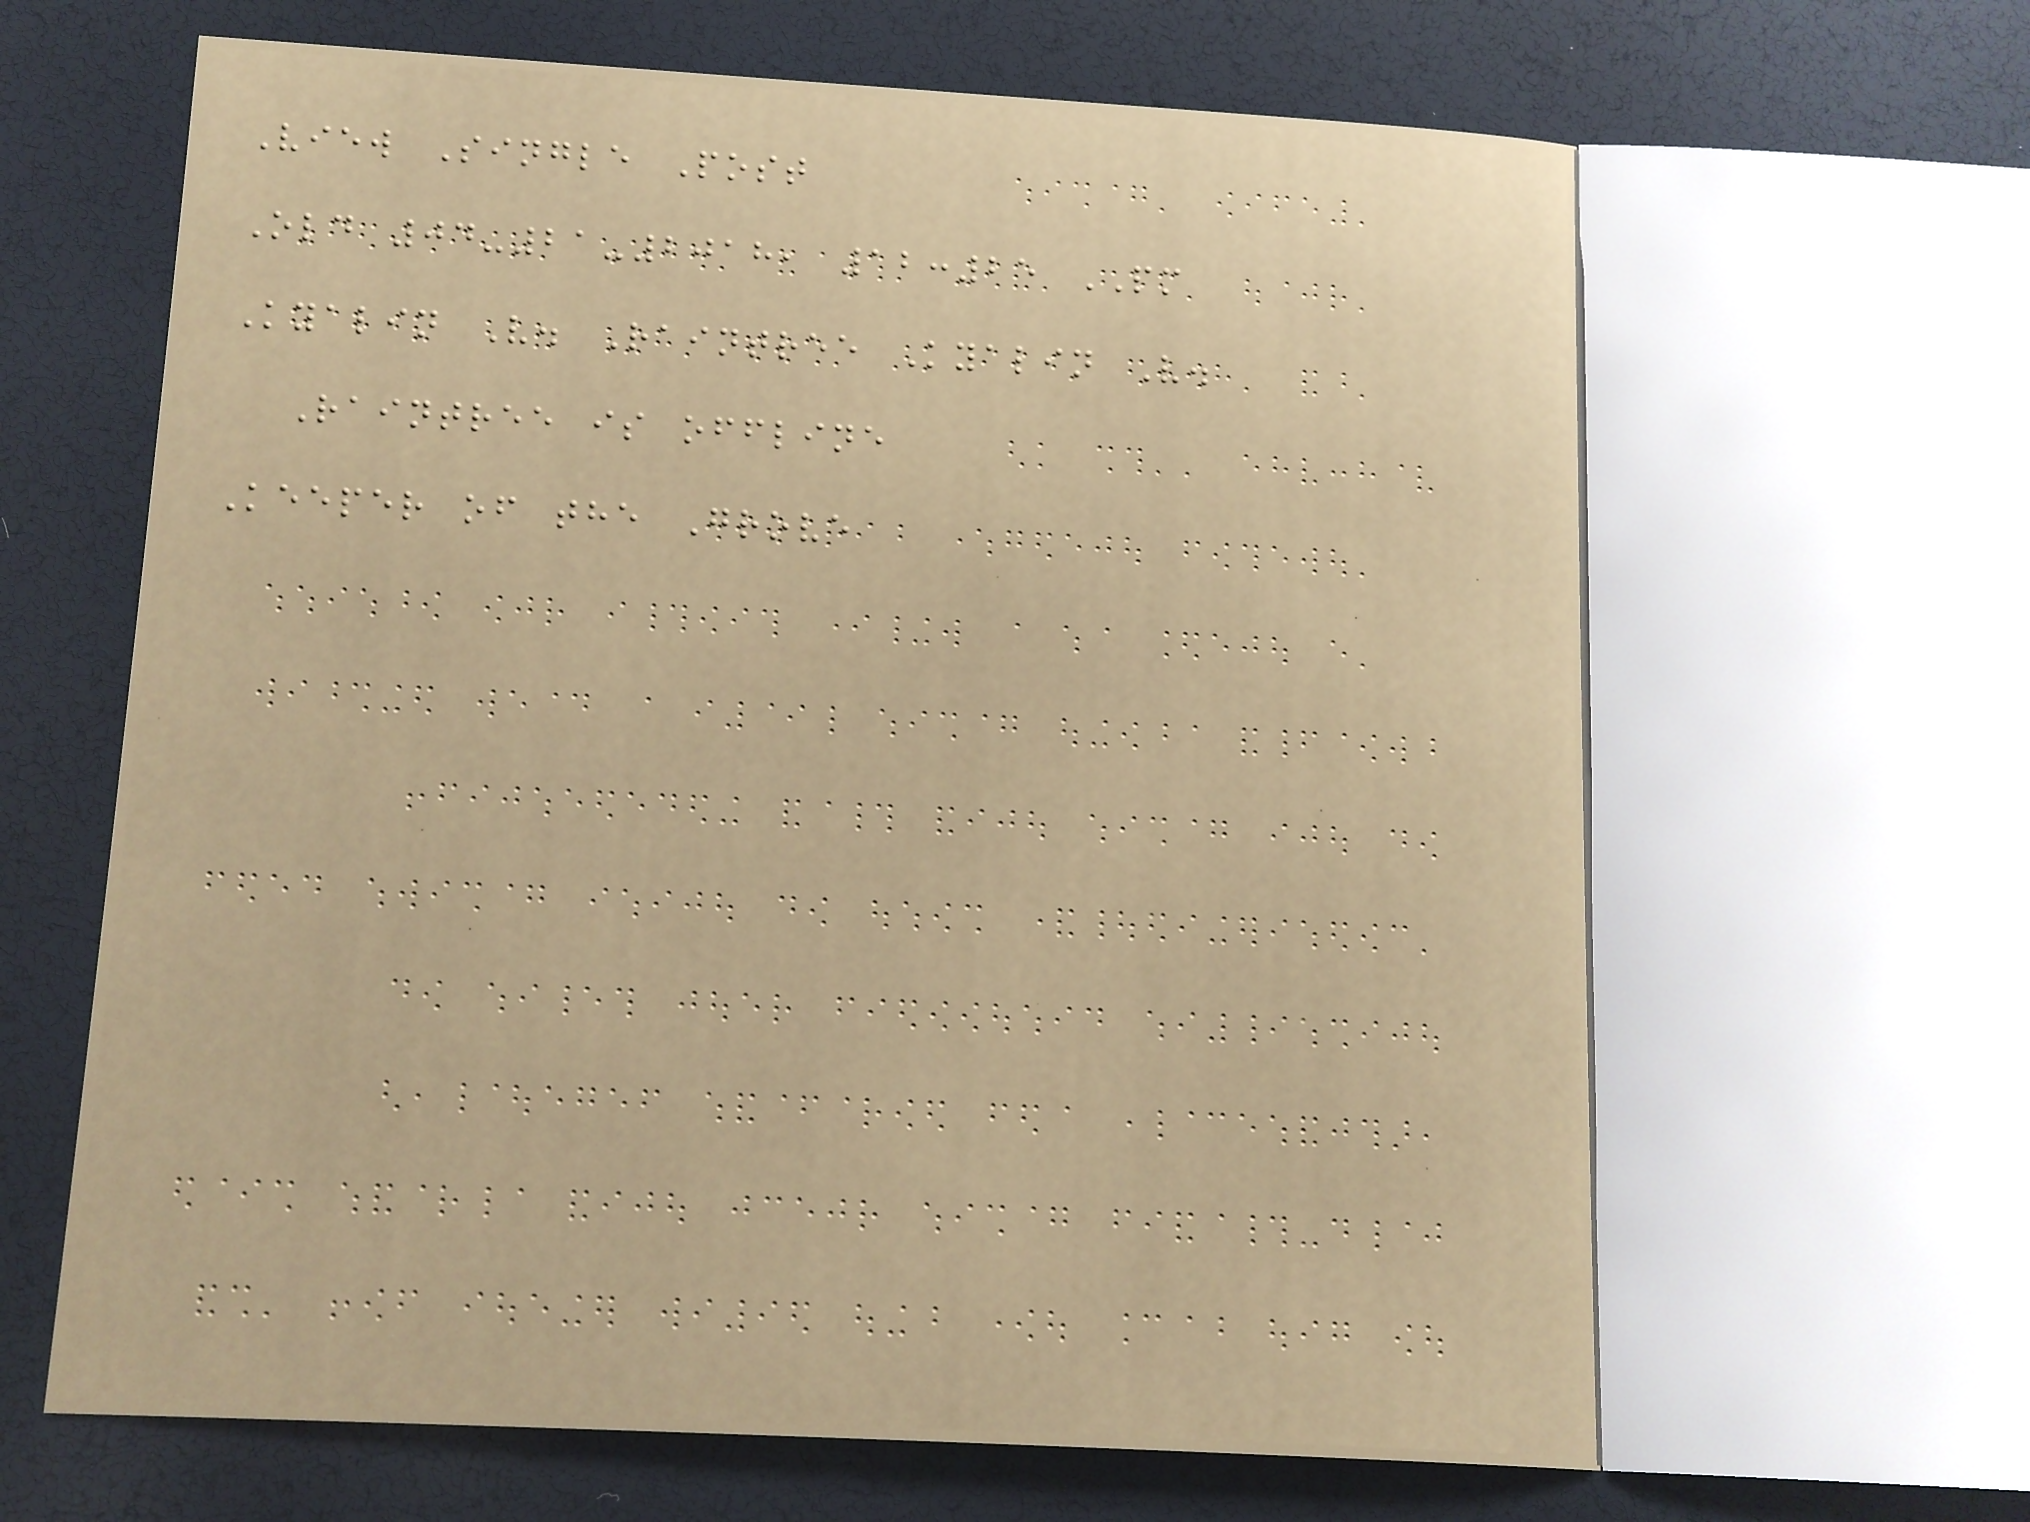View Single Post
Old 04-21-2018, 12:25 PM
Kyalin V. Raintree Kyalin V.
Raintree is offline
Keeper of the Grove
